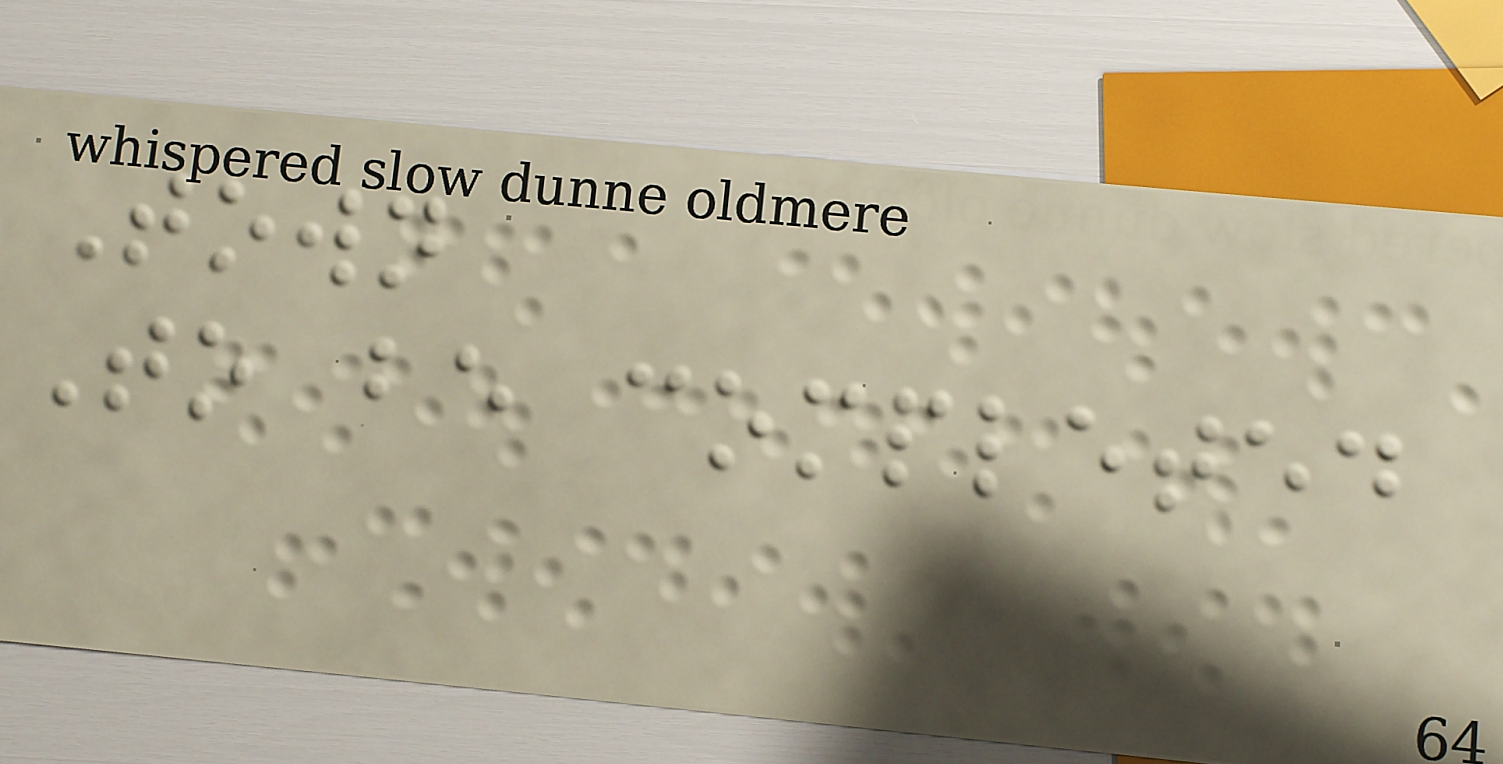Town
To be completed
